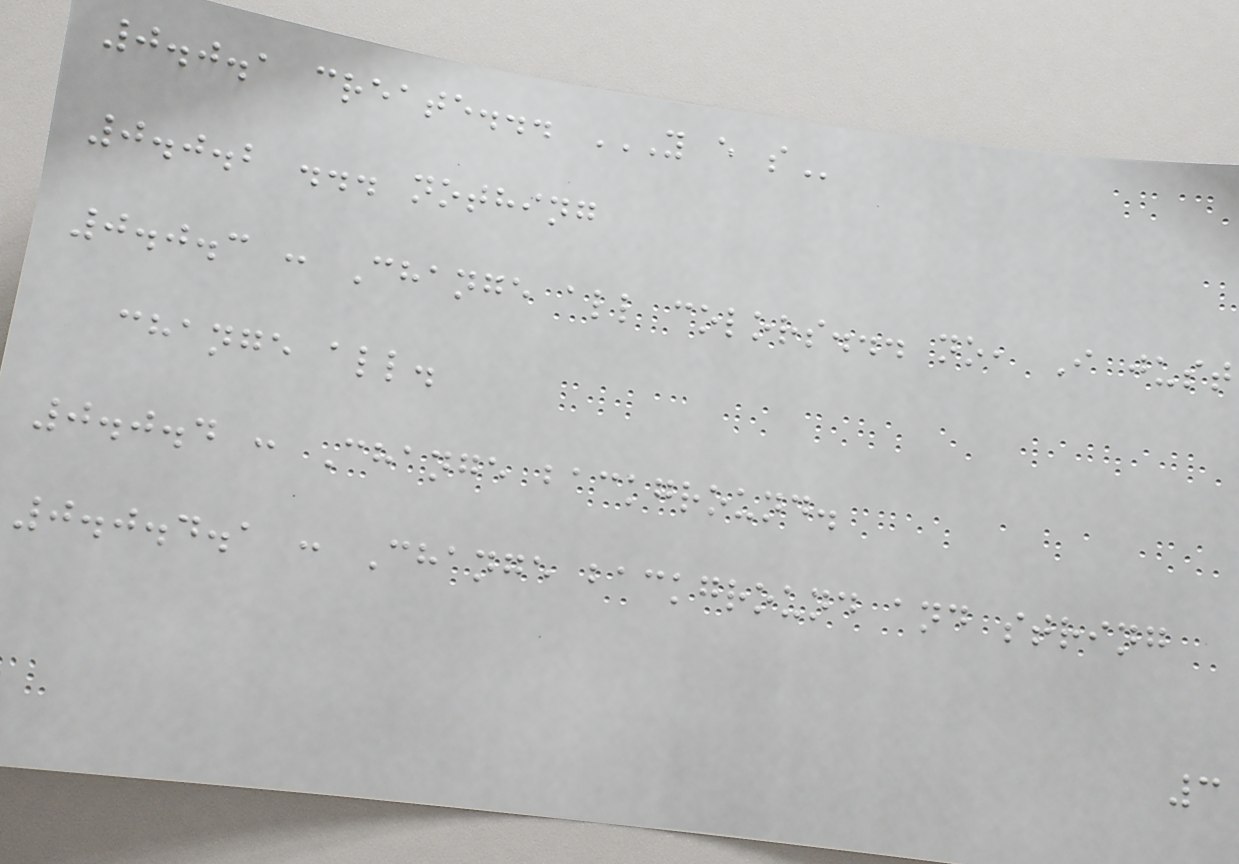0.0.1 create... Y E S
0.0.2 ... nothing
0.0.3 : Change all colors... no, I just
change all.
0.0.4 : Change background.
0.0.4.1 : Change background and string
3
